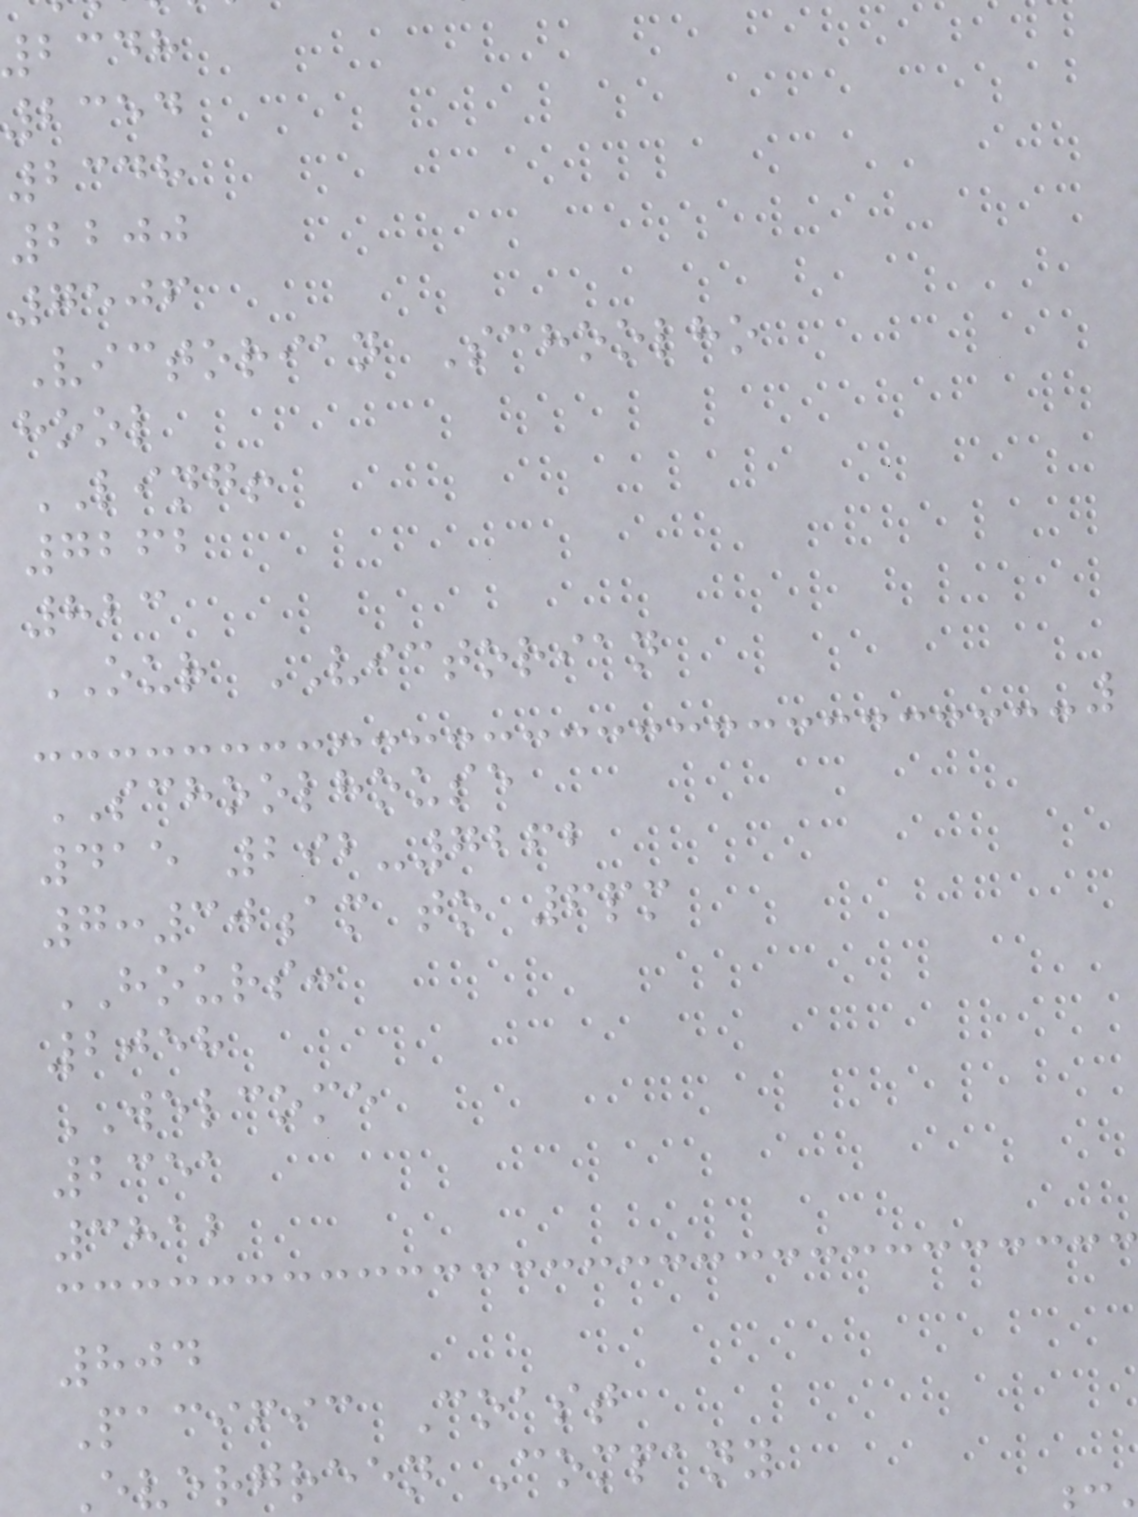bcdh
2354
2348
2200
7506
Victorian Schoolho
hool
LING!
7262
823
OUR VICTORIAN
SCHOOLHOUSE
415 292-7262
7:30am to 6pm
HOURS:
2058
WELCOME
2351
3812
804
Pacific Coast
Evergreen Company
